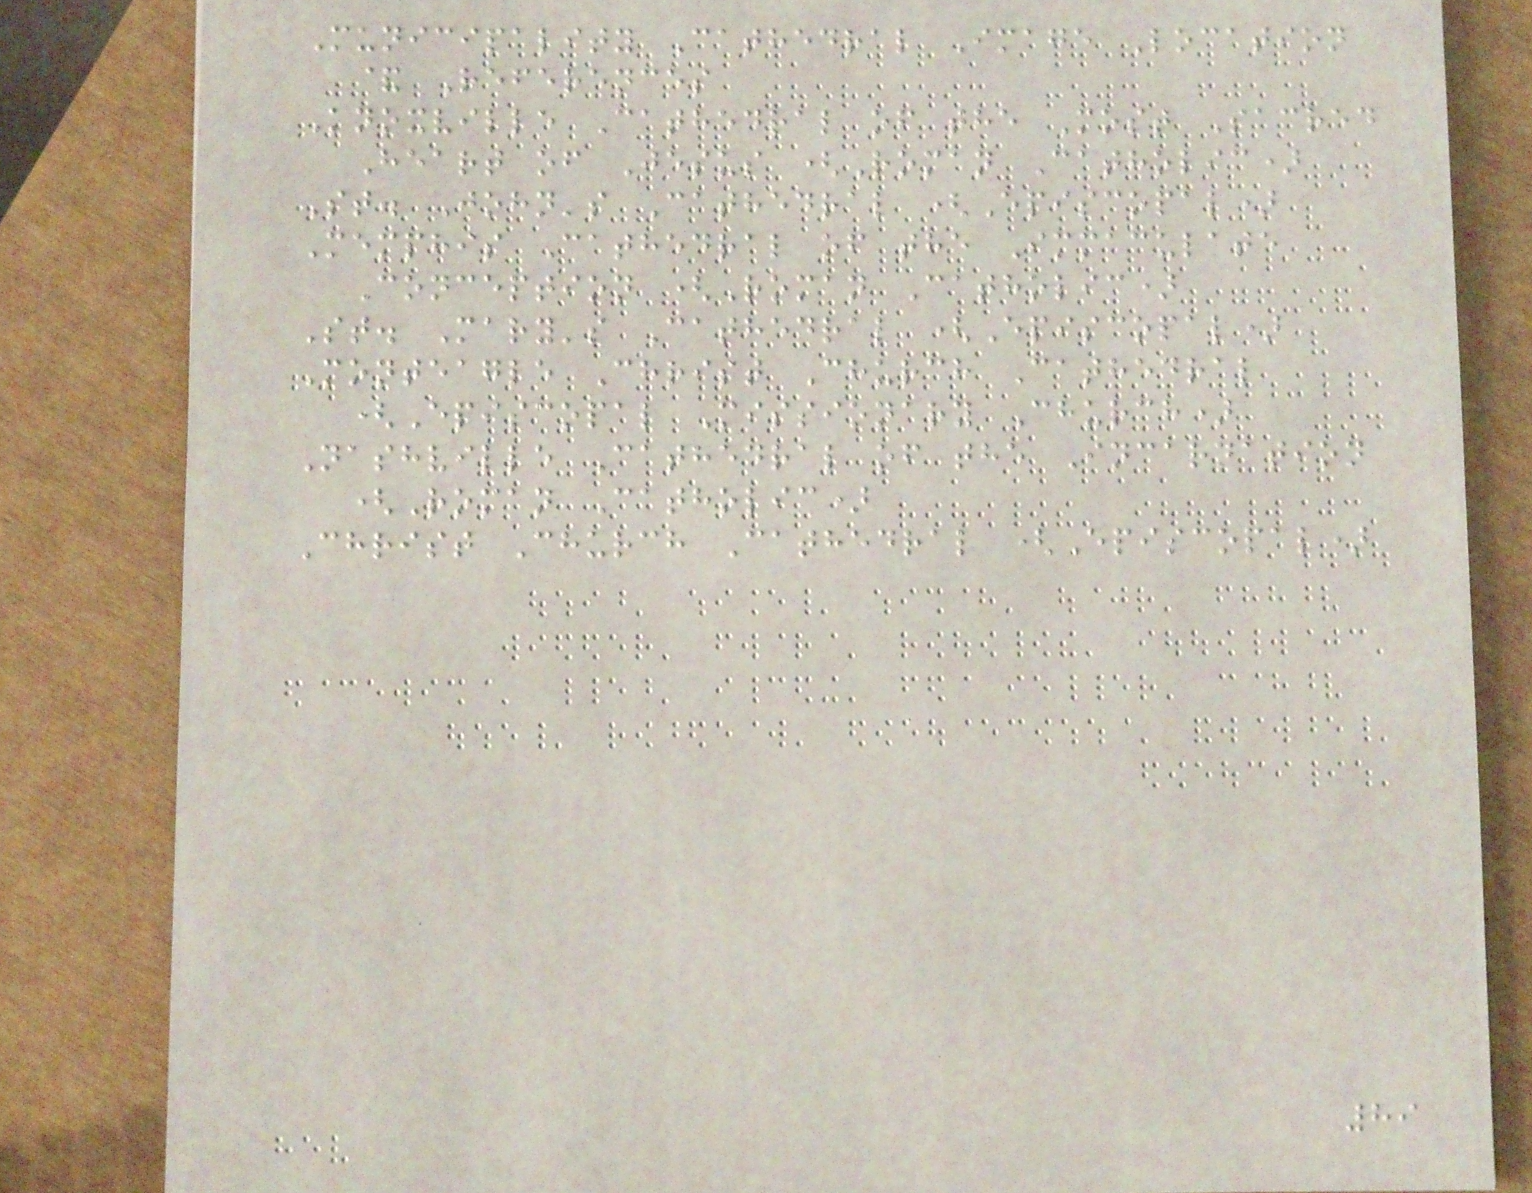Municipality Cathedral Image Location
& References
Knoxville Cathedral of the Most Sacred
Heart of Jesus (Roman Catholic)
St. John's Cathedral (Episcopal)
Memphis Cathedral of the Immaculate
Conception (Roman Catholic)
St. Mary's Cathedral (Episcopal)
Monteagle Christ Church Cathedral
(Episcopal Missionary Church)
Nashville Cathedral of the Incarnation
(Roman Catholic)
Christ Church Cathedral (Episcopal)
89
